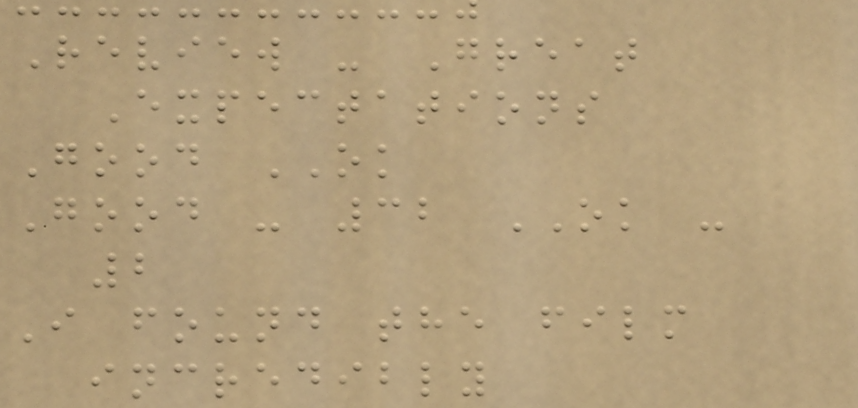Review - Great
Expectations
Good OK
Good - 32 OK -
2
I found the film
incredibly
